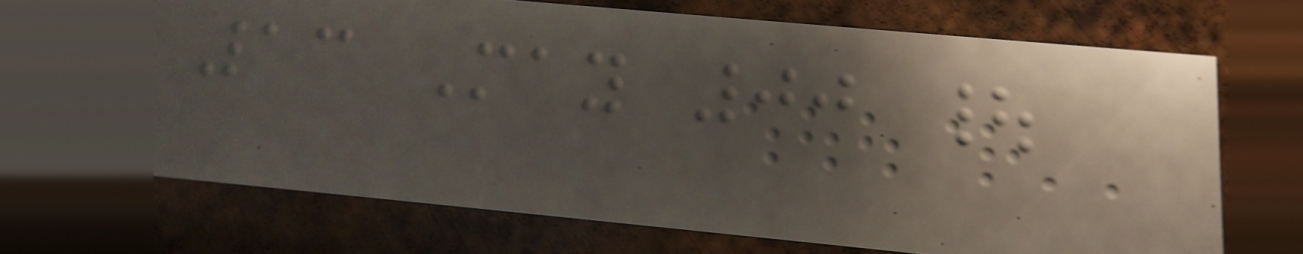13 May 00 |
